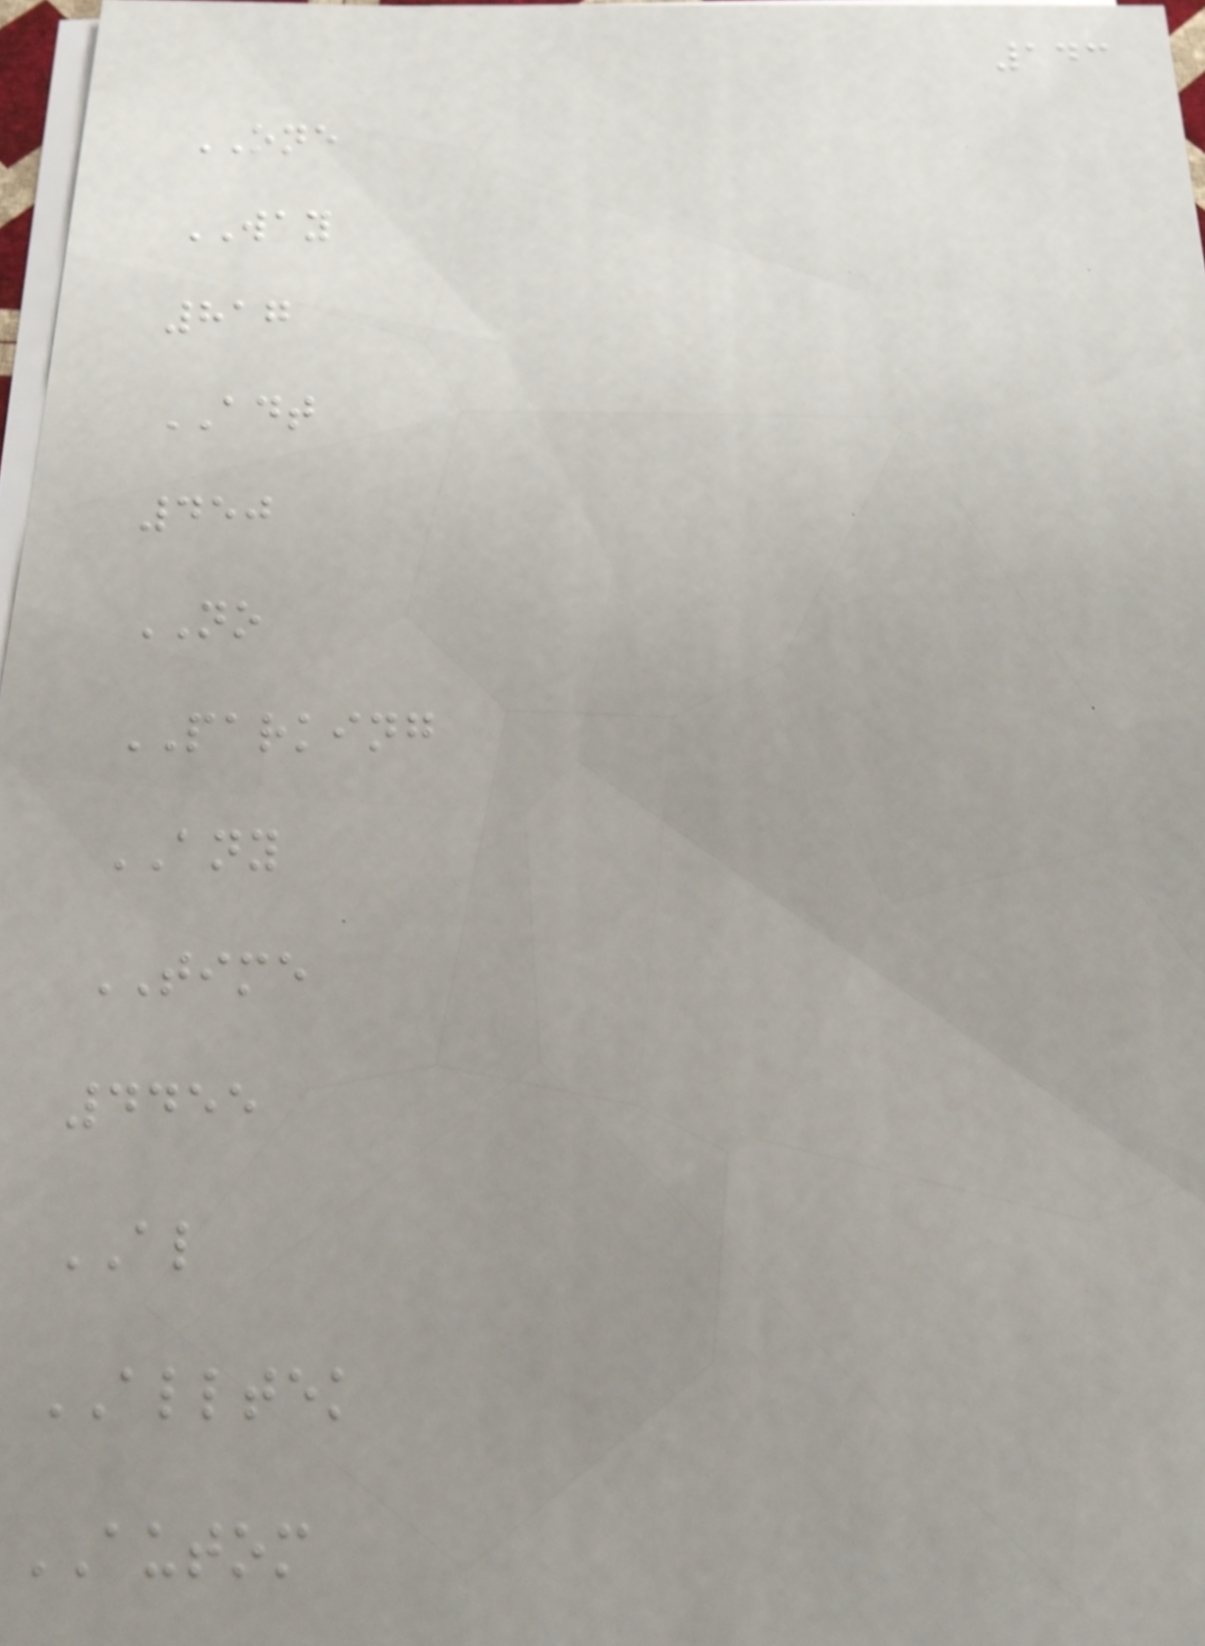143
ONE
WAY
817
ADT
450
NO
PARKING
ANY
TIME
4455
AL
ALLTEK
AUTOM
